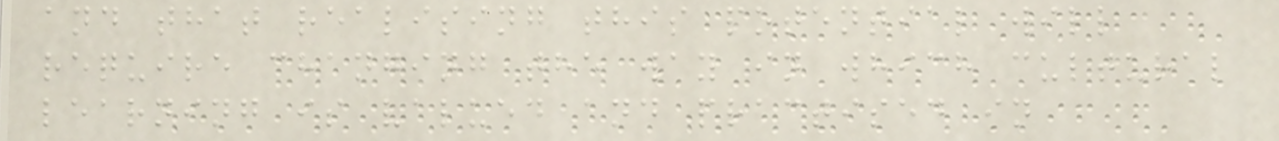and that realising this potential will
require changing the way in which cultural
learning is valued and practised in
